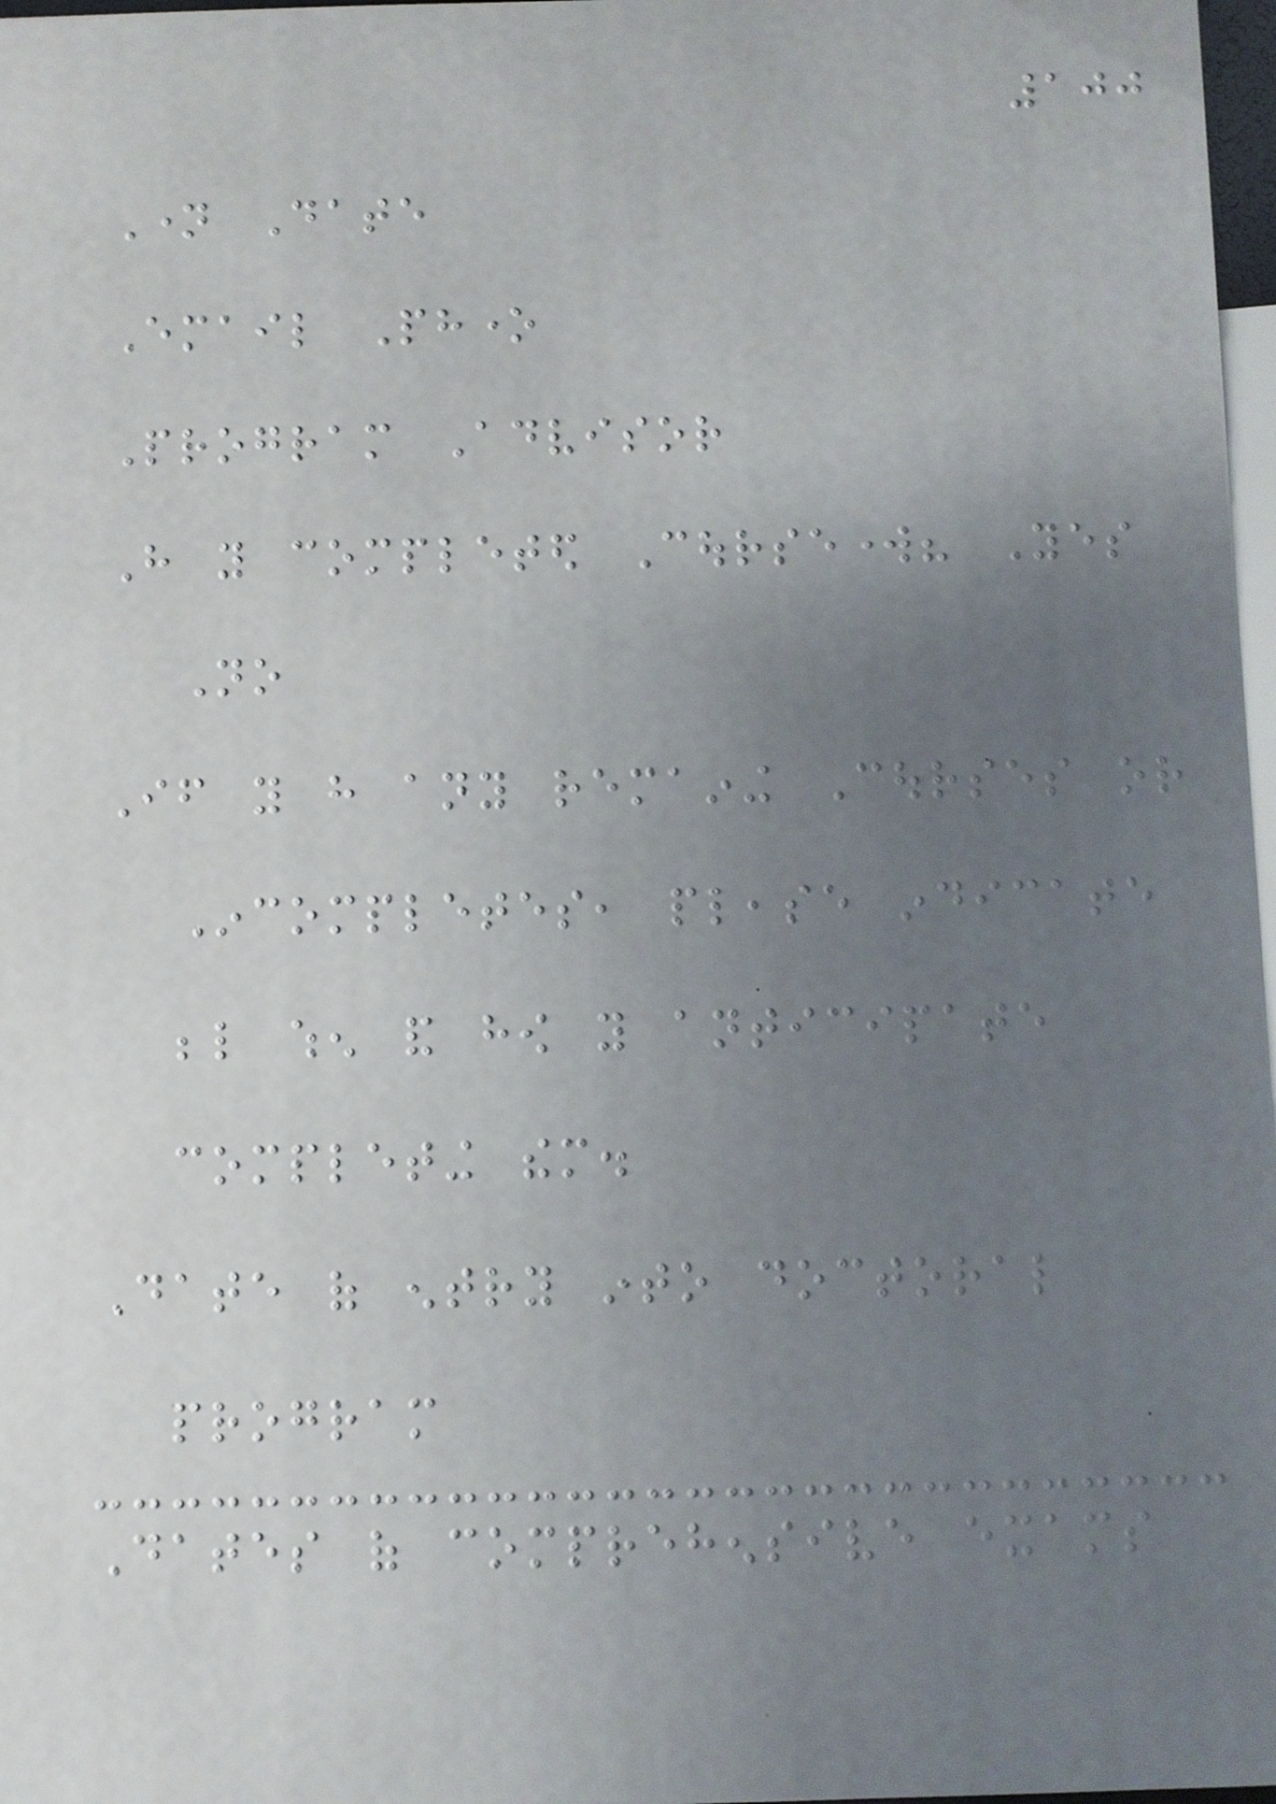100
Name Date
Email Phone
Program Advisor
Have you completed Coursework? Yes
No
If you have any remaining Courses or
Incompletes, please indicate
below when and how you anticipate
completing them.
Date of entry into doctoral
program
Dates of comprehensive exams
